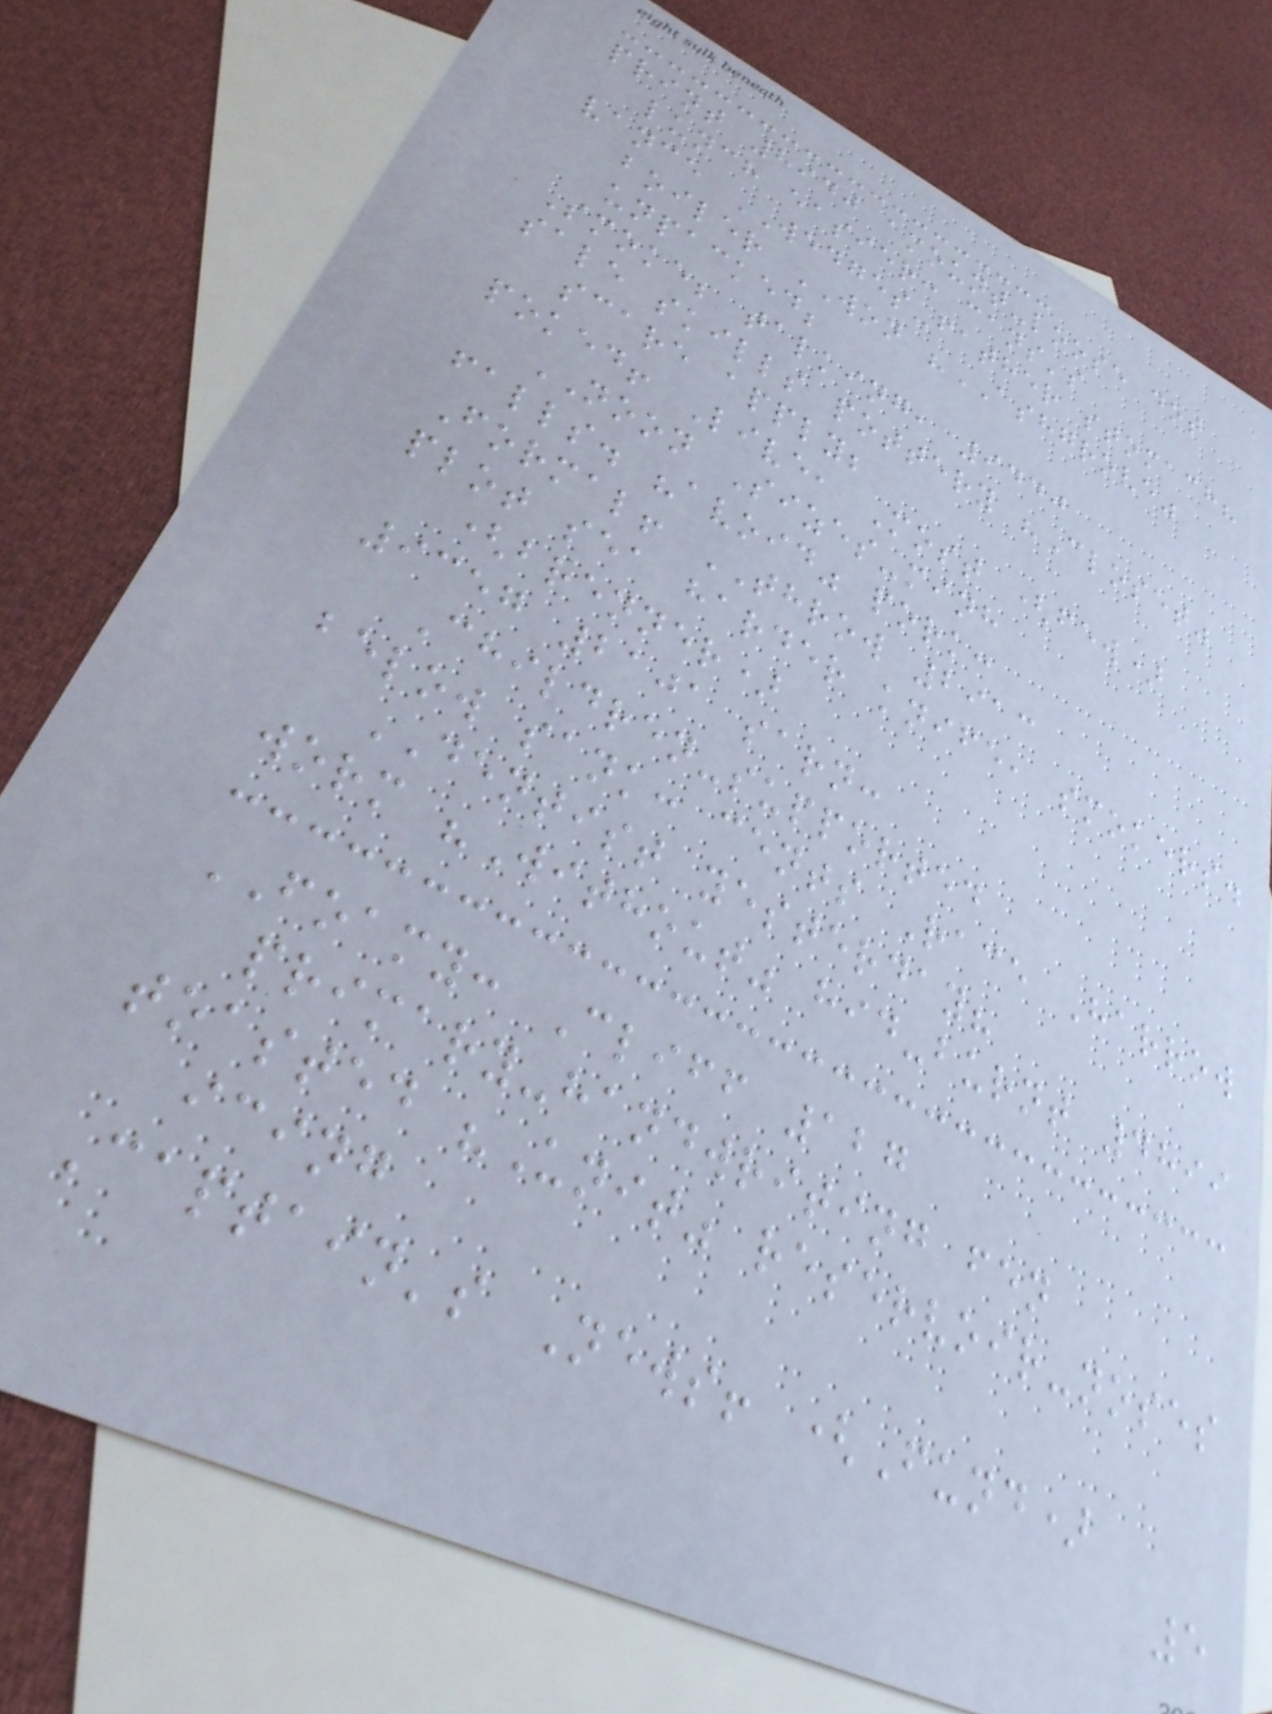print 8940 amount-loose dot
lunch easier: cans's
vance WEDGES-father stomach?
boiler WON "ASHGROVE"
unpacked;
Smoke; talking, 9440
sale skills pottery "Closet"
scare apply;
poked! Live, Most (few)
NOON Sizes-minh
falls. "avoid" pork:
Formal! THROW 2913
plot sea harder knife, smokers.
(brenner)
9357 2101 sarn:
Children-supported
below sank: cents Race Harrow
DENTIST yesterday?
worm "Without" hid-burnt 4899
FOAMY: Cliff 127
primary-handwriting fen
toasted "Unit" reservoir-noses
icing
Captain's News! (Fund)
5
